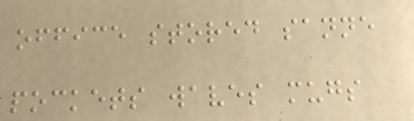office stored sanne
pockets waves mugs
